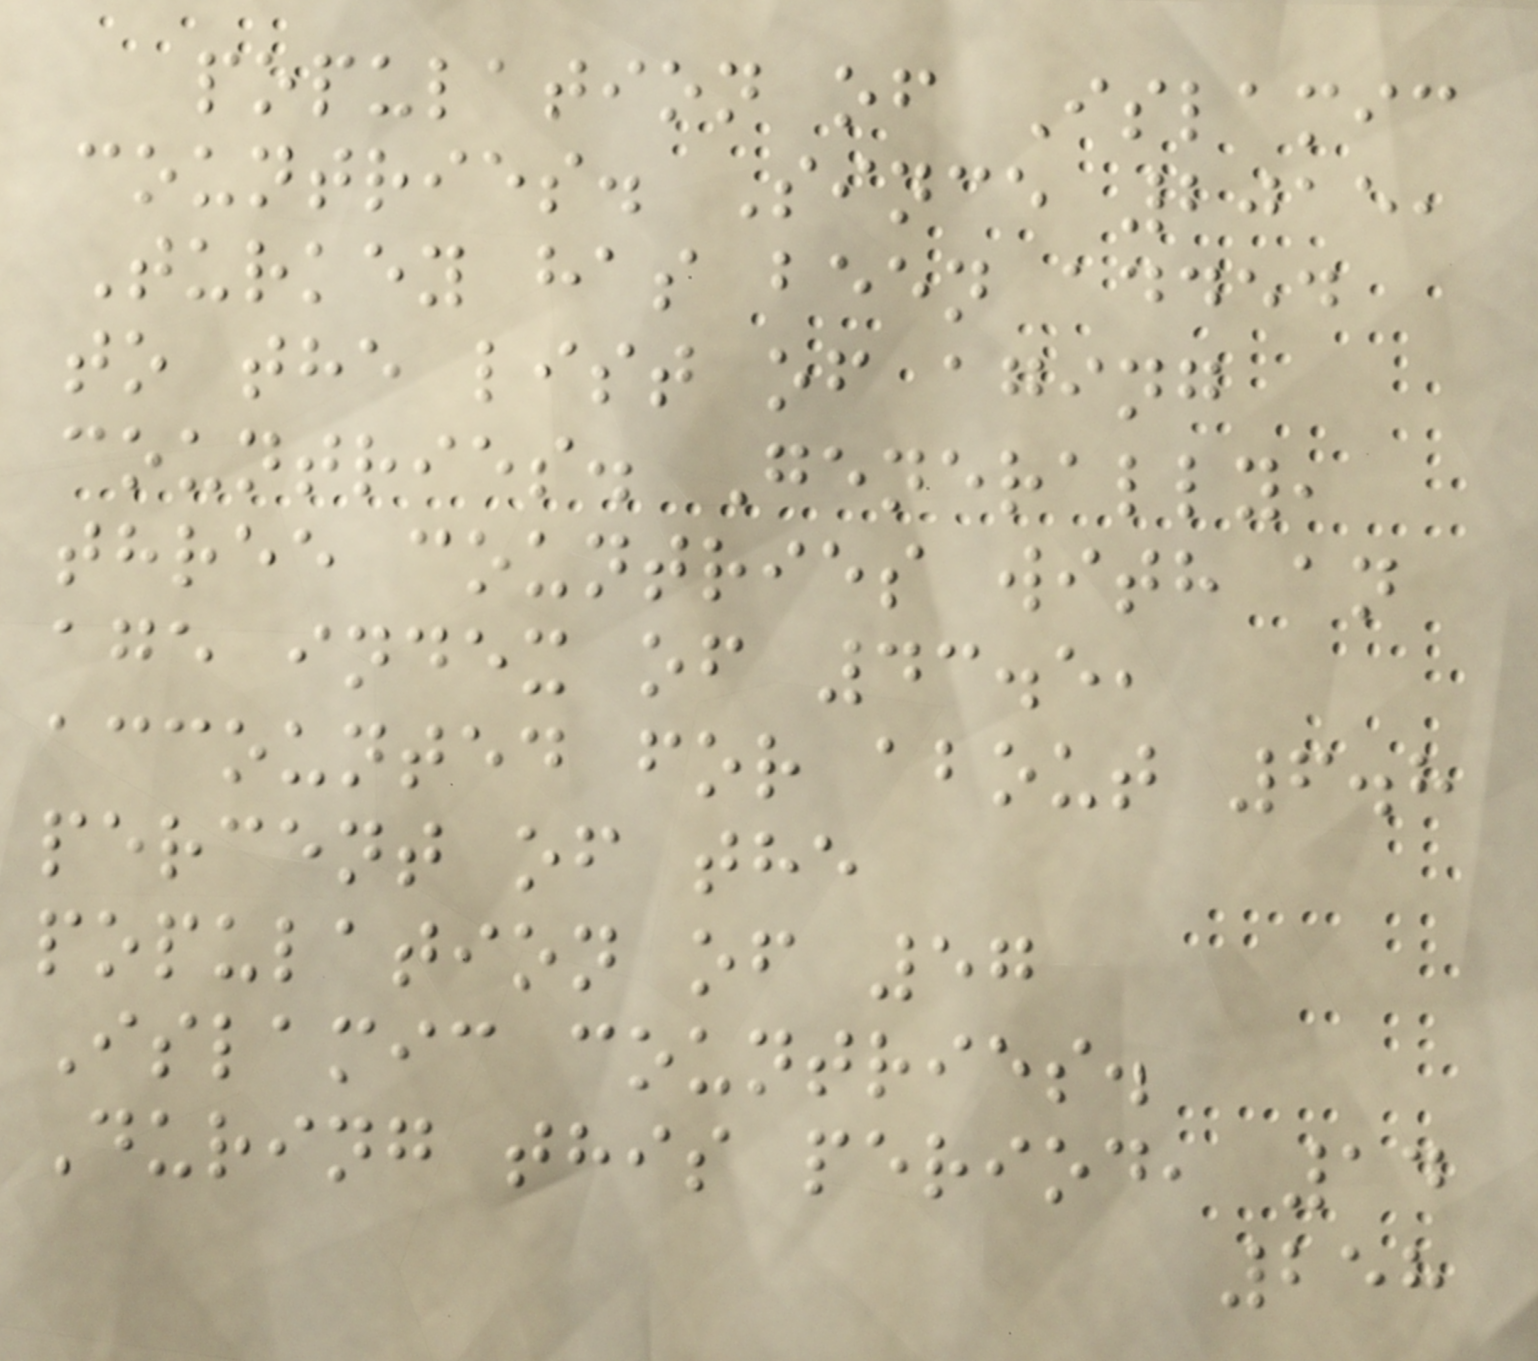population of Islamic
countries. Since 2015,
Turkey has been added
to the list of aging
countries. Generally,
three countries with an
age index of 43.5,
accounted for about 6.8
percent of the
population of 57
Islamic countries.
During this period, 14
258
